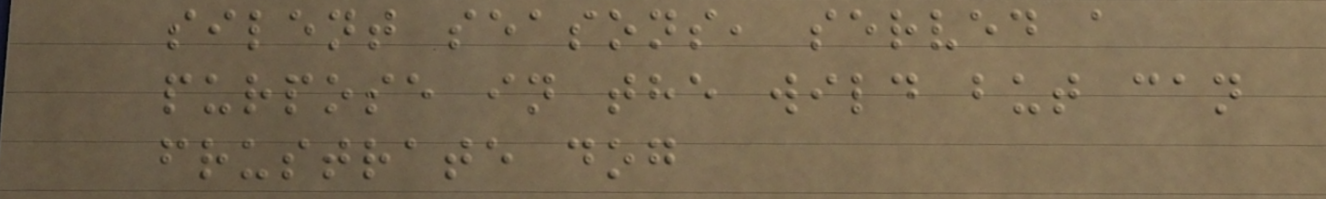silent seasons, served a
purpose in the wild but can
frustrate dog
